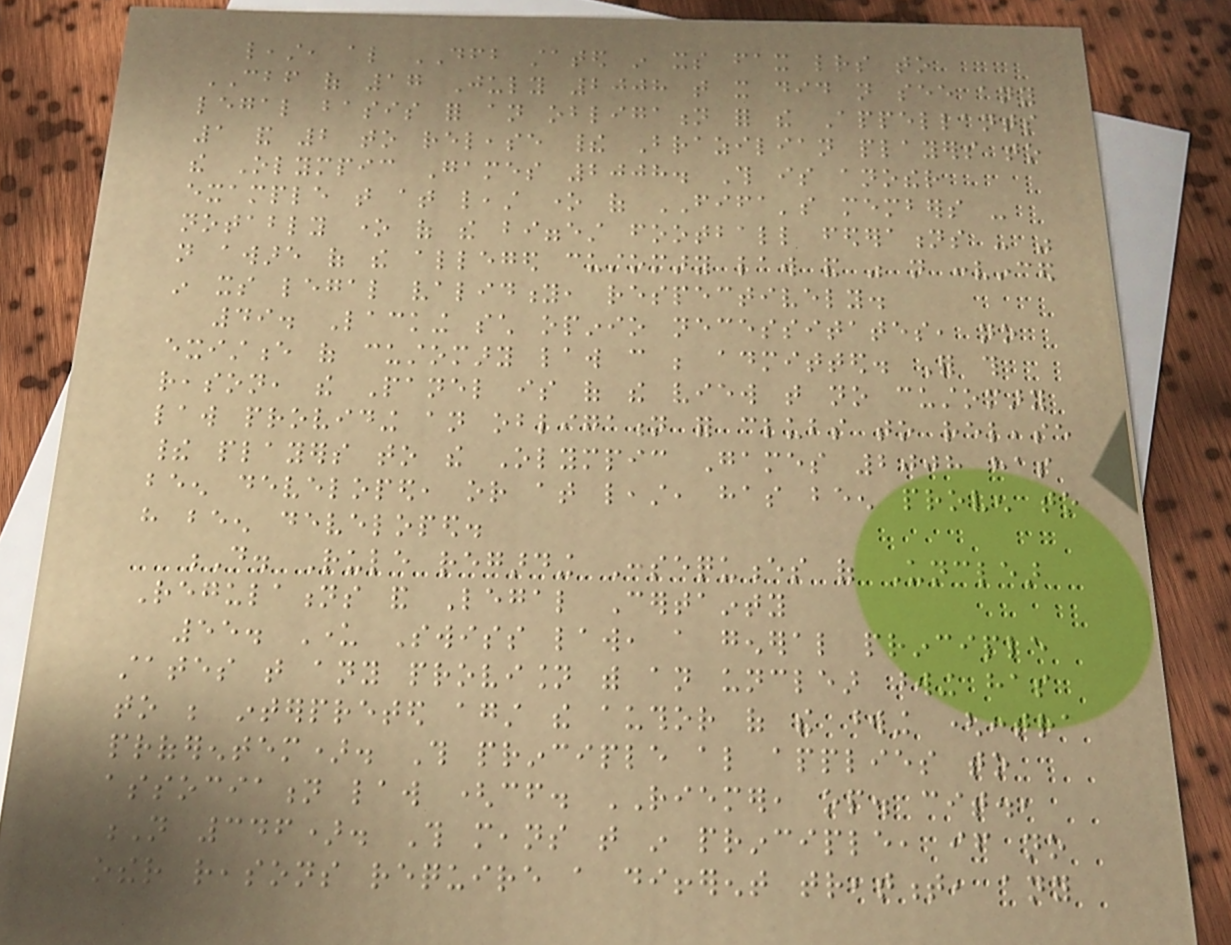least, also DFB stated in its fax letters to
CBF of 17 July 2008 that it did not see any
legal basis for an obligation for the Appellants
1 and 2 to release their Brazilian players to
the Olympic Games 2008. This is another
example that at least one of FIFA's members -
notably one of the biggest football federations - was
not aware of the alleged customary law and was not convinced
in its legal validity, respectively.
49. Lacking such opinio necessitates, no
existence of customary law can be admitted. For this
reason, the Panel is of the view that no customary
law providing an obligation for clubs to release
their players to the Olympic Games 2008 has
been developed, or at least, has been proven to
have been developed.
D. Rule regarding Consequences of Unclear
Regulations and Legal Certainty
55. Under Swiss law, a general principle
states that any provision with an unclear wording has
to be interpreted against the author of the wording (contra
proferentem). This principle also applies to
association law (cf. RIEMER, op. cit.,
N 346). This means that in principle, if no
other reasons require a different treatment, any
